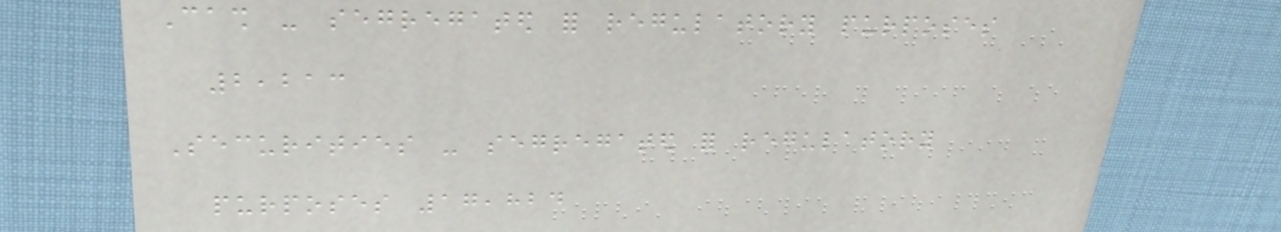Cash - segregated for regulatory purposes
2,213
Securities - segregated for regulatory
purposes 17,824
